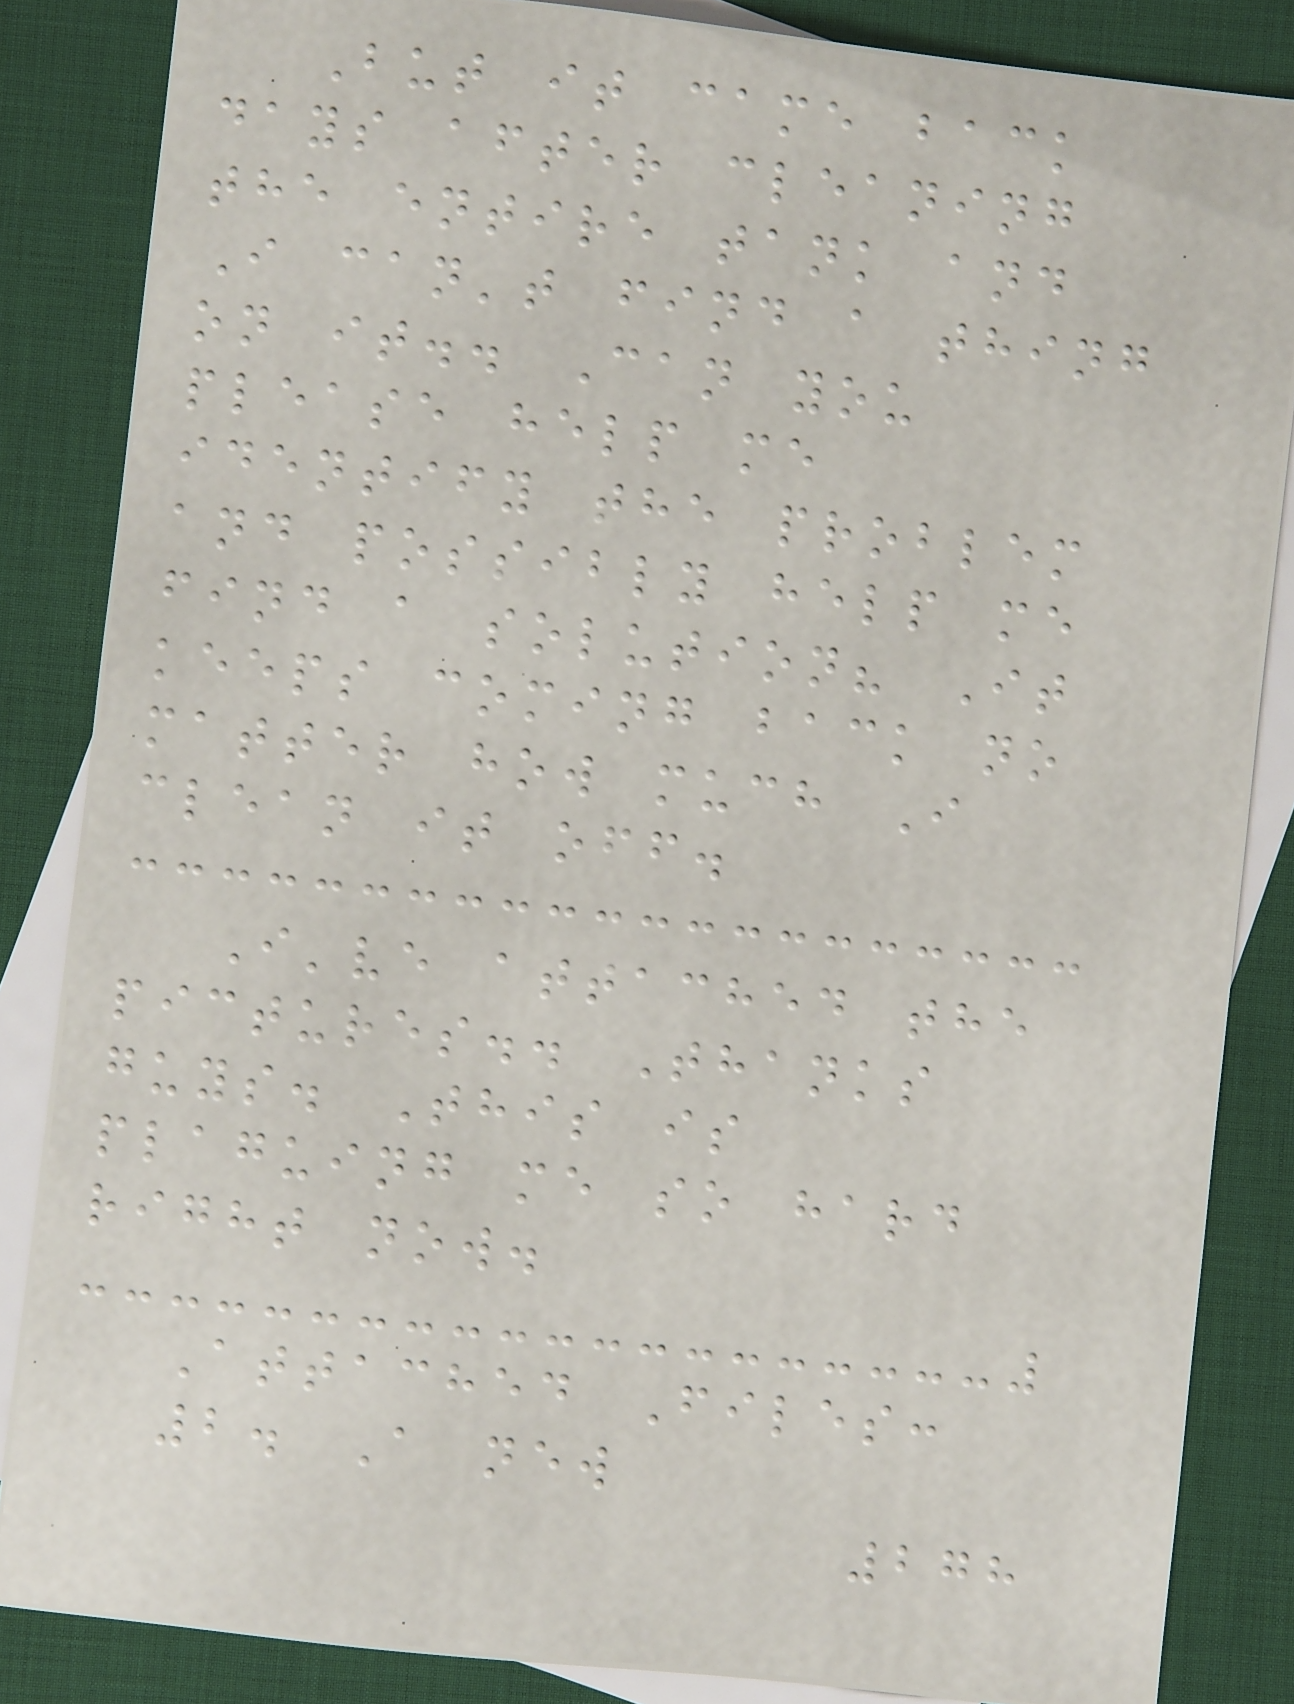But it came back
days after cleaning
the entire tank and
I can't find a thing
on it.. Can you
please help me
identify the problem
and possibly help me
find a solution? It
keeps coming back no
matter how much I
clean it off.
I've attached the
pictures.. Thanks
guys. This is
plaguing me so hard
right now.
Attached Files:
2. A new
278
